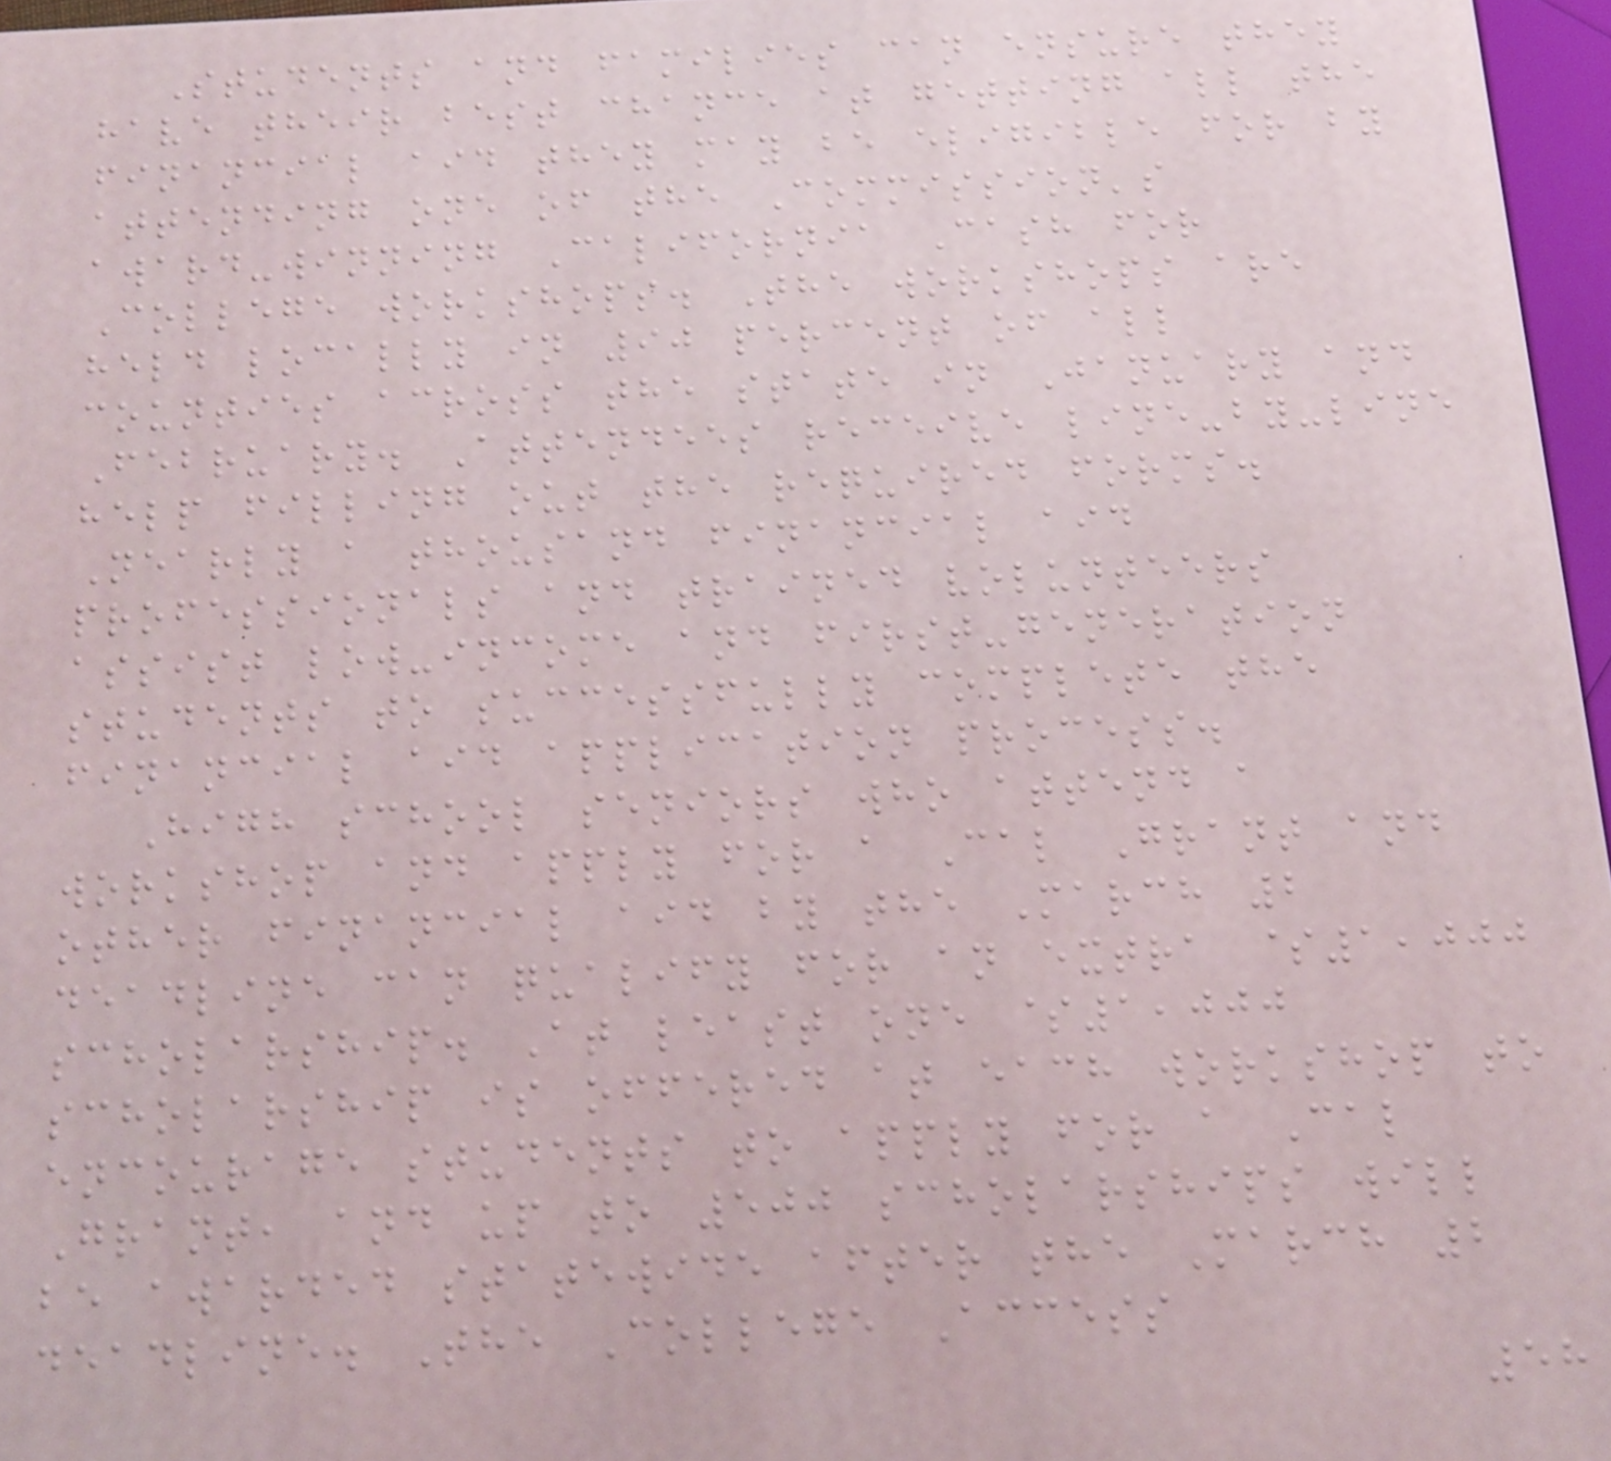Students and families can ensure they
have their best chance at getting all the
financial aid they may be eligible for by
attending one of the Commission's
award-winning California Cash for
College workshops. The workshops are
held locally in 90 percent of all
counties across the state in January and
February. Attendees receive line-by-line
help filling out the required forms.
Nearly a thousand financial aid
professionals and trained volunteers
assist low-income and first-generation
students to successfully complete the
financial aid application process.
High school seniors who attend a
workshop and apply for a Cal Grant and
other financial aid by the March 2
deadline can qualify for an extra $1,000
scholarship. At least one $1,000
scholarship is offered at each workshop to
encourage students to apply for a Cal
Grant, and up to 500 scholarships will
be awarded statewide after the March 2
deadline. The College Access
58
